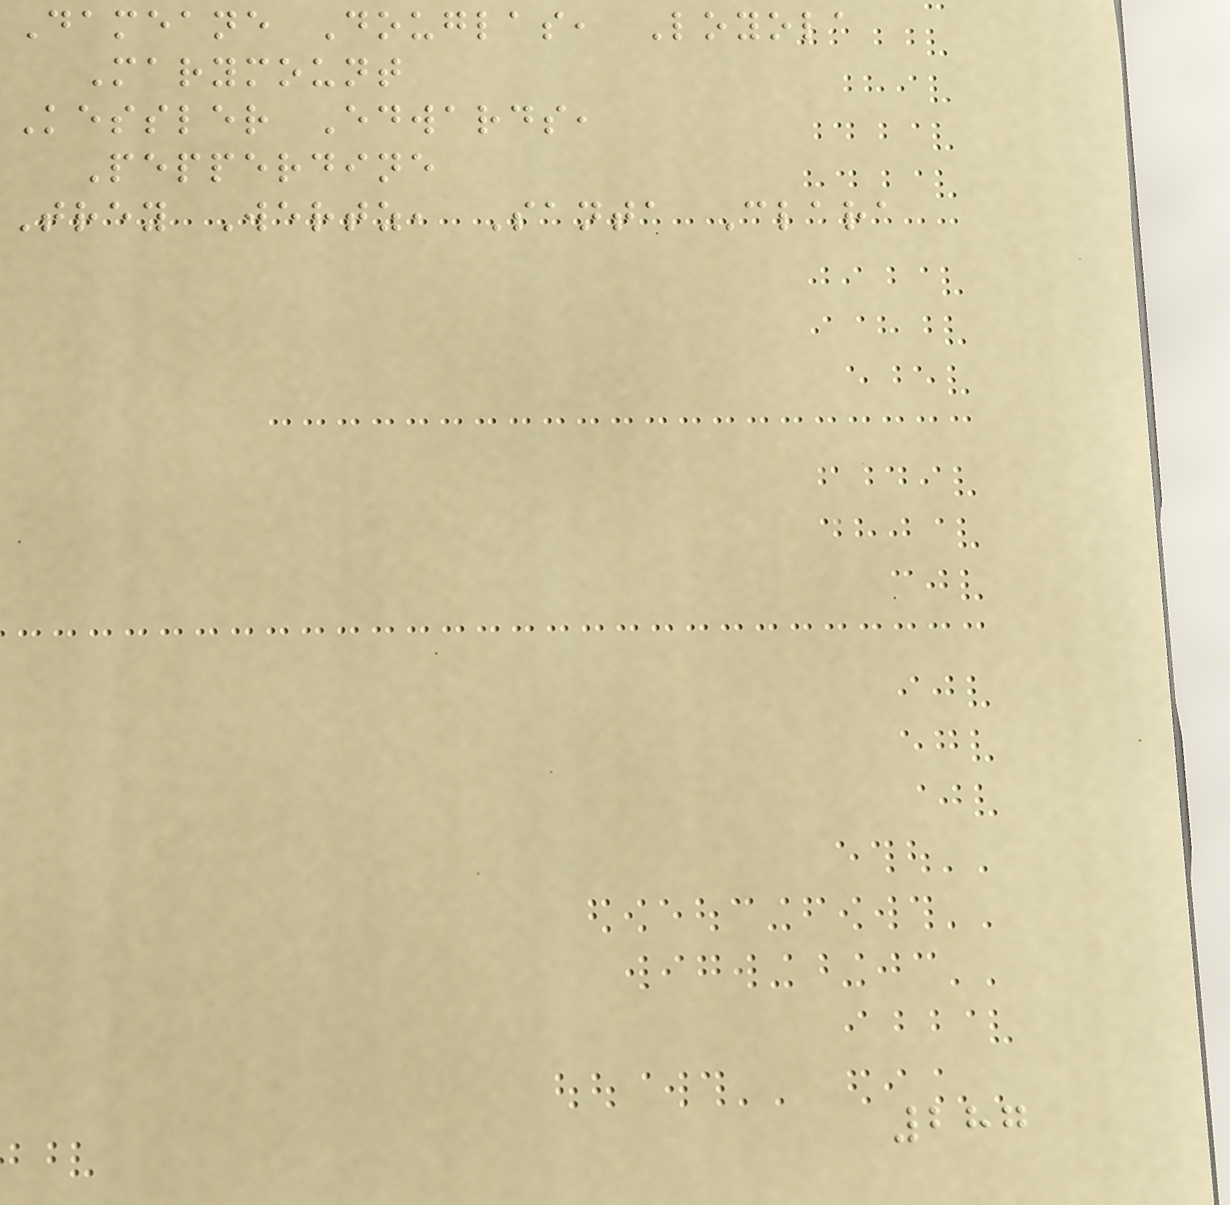Dameane Douglas, Loyola
Marymount
Kessler Edwards,
Pepperdine
Trey Wertz, Santa Clara
287
